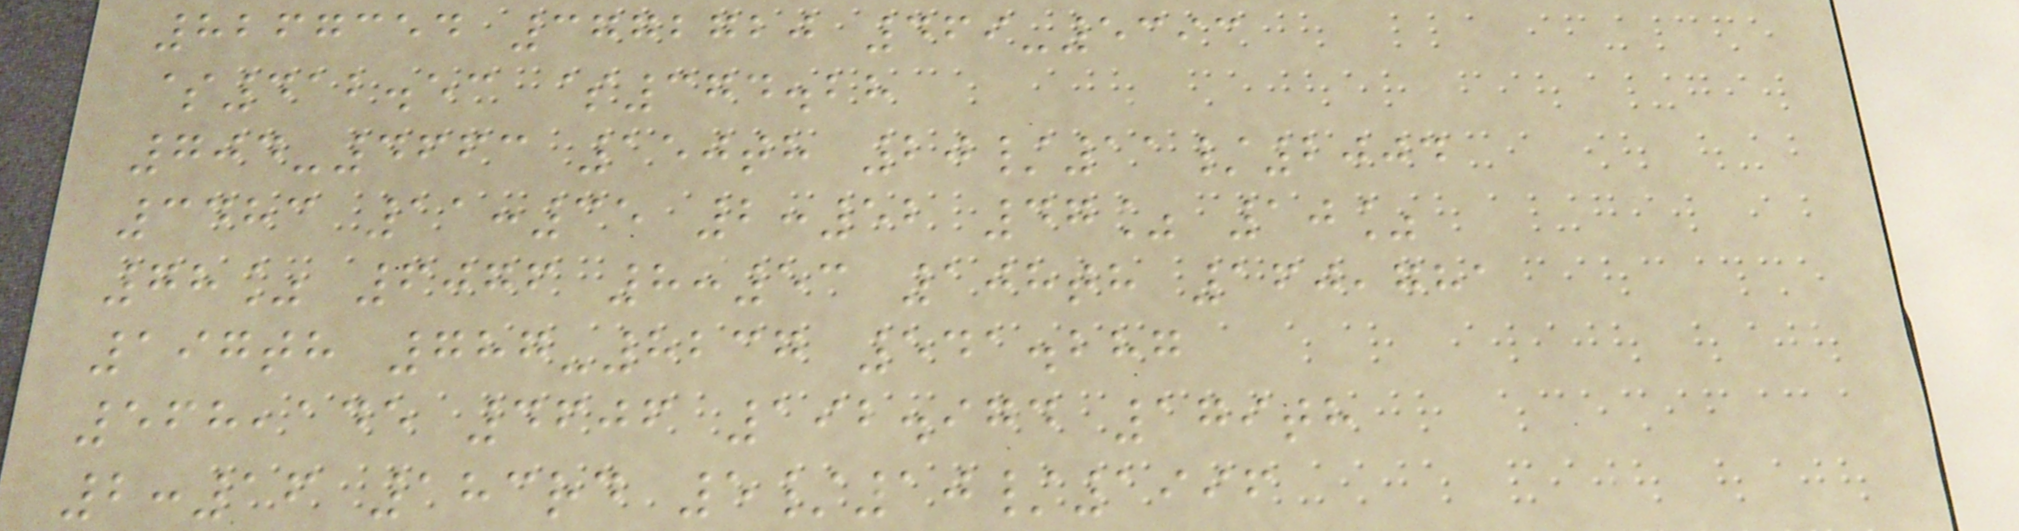8267354 3772720 469-5393
$412.53 $374.28
704-4663 150th 20/11/2004
3483 11:35 2:52 47% 10%
78% 6076 8:53 108th 160,781
197th 787-8237 541.287
568,145 4606 192.974 179th
2:16 183rd 5/10/1996
